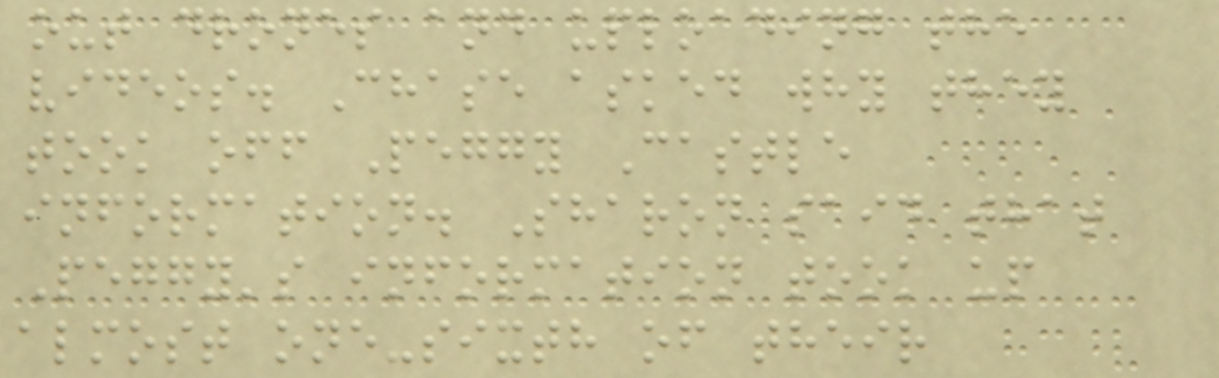out drones and uploading the
videos. Chase asked why they
took off Peggy Castle
information. Sharon said that
Peggy's information took up
almost one-sixth of their
